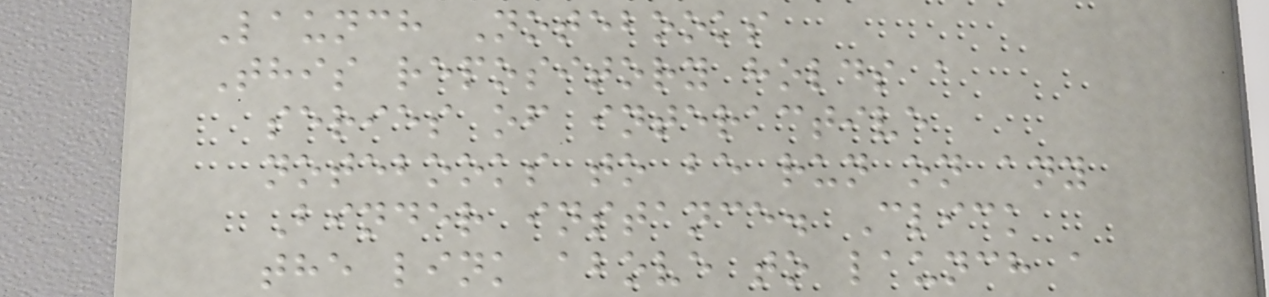Launch Notebooks
This repository holds a
series of interactive
notebooks to be run on any
Binder instance. Click
the link above to launch a
